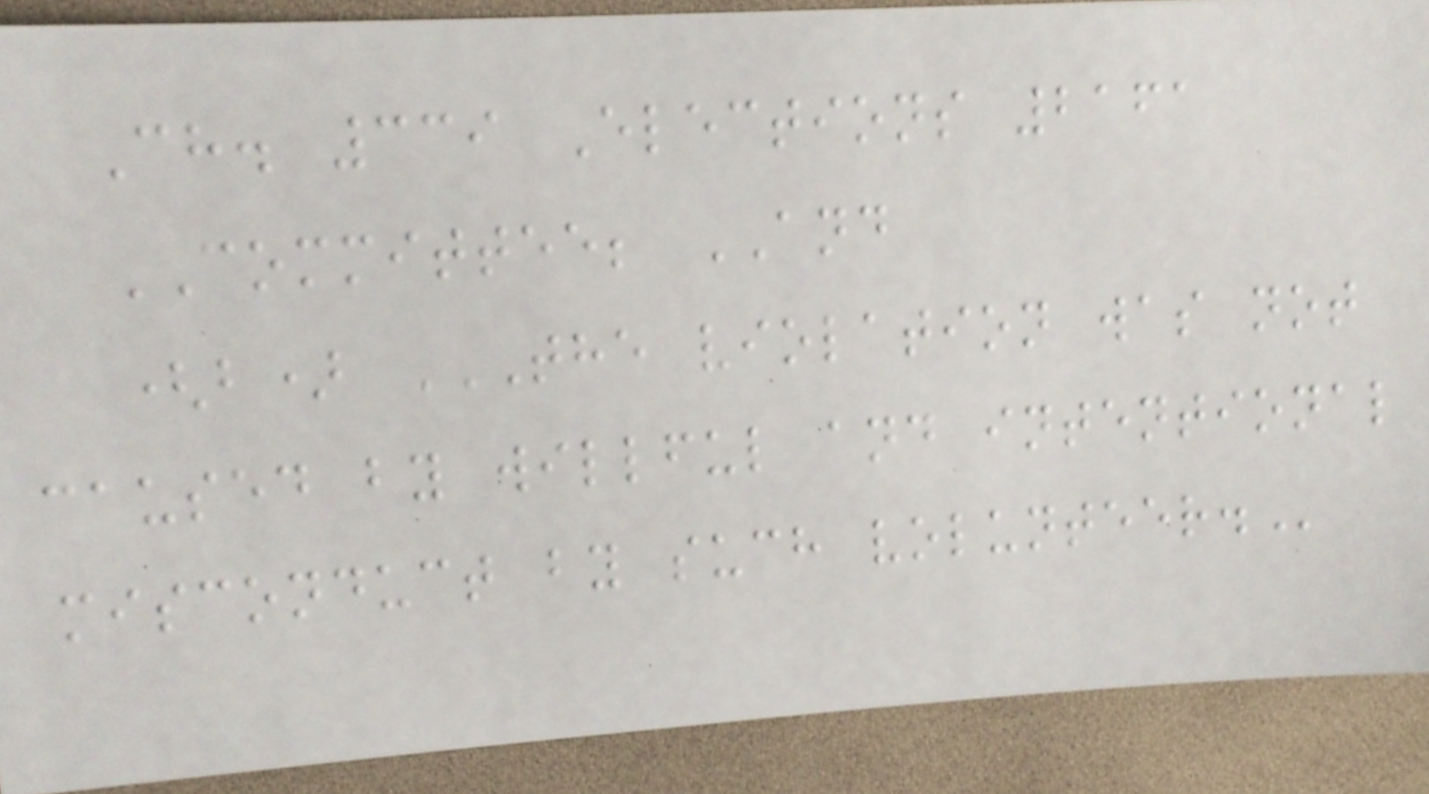Ch. 339 Elections 2161
COMMITTEE; AND
(b) THE VIOLATION WAS NOT
CAUSED BY WILLFUL AND INTENTIONAL
MISCONDUCT BY SUCH VOLUNTEER.
